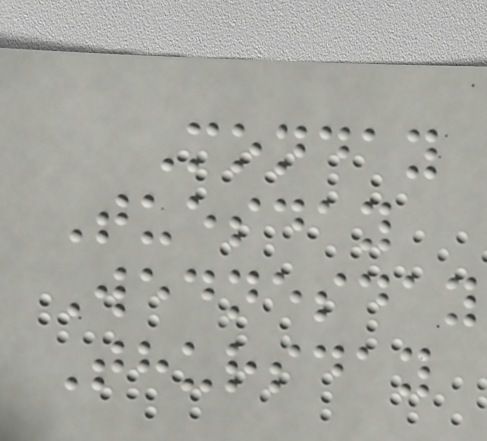Monday
Tuesday
Wednesday
Thursday
